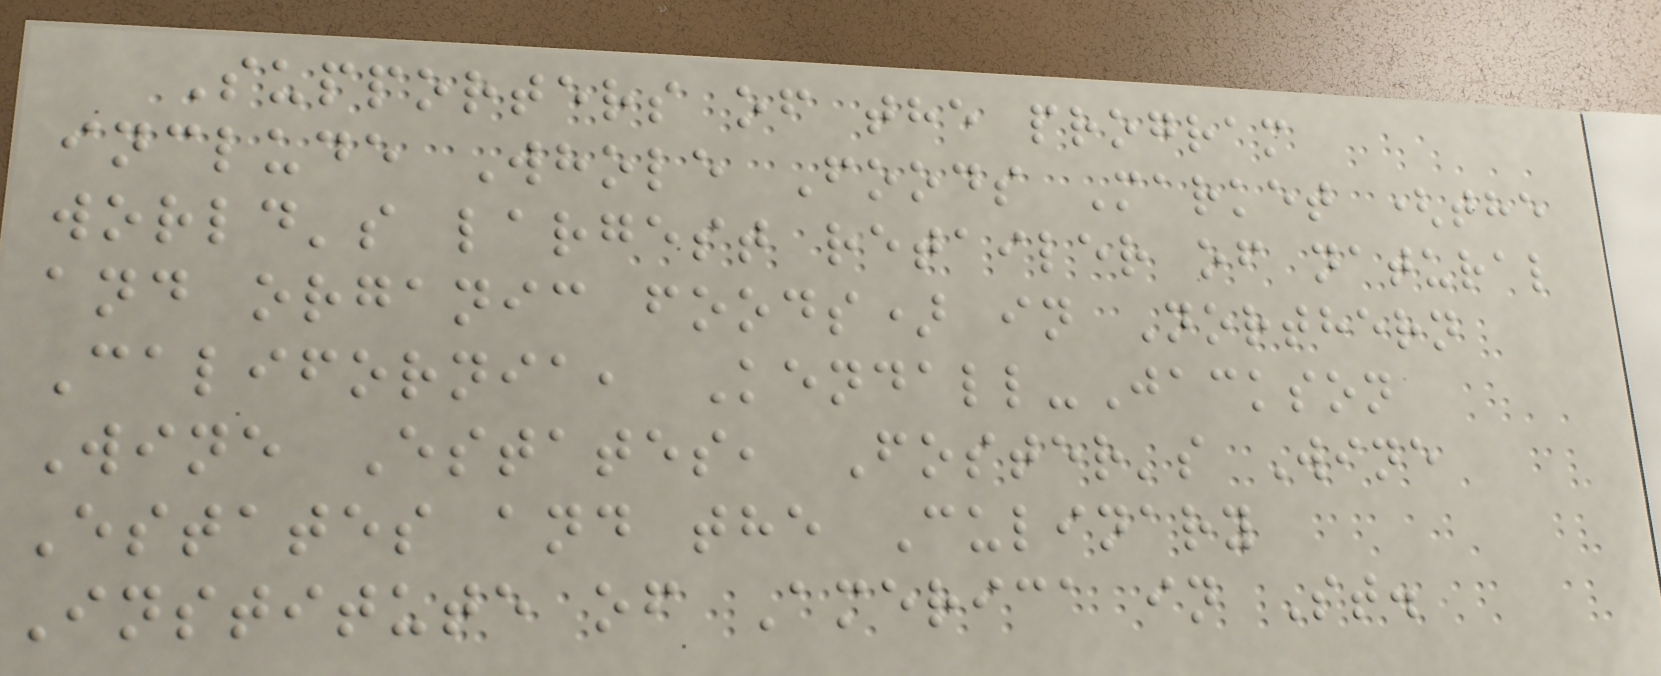Supporters of the program
include Whole Foods Market (the
world's largest retailer of natural
and organic foods) in Northern
California, Kendall-Jackson
Wine Estates, Foster's Wine
Estates and the Culinary
Institute of America in St.
